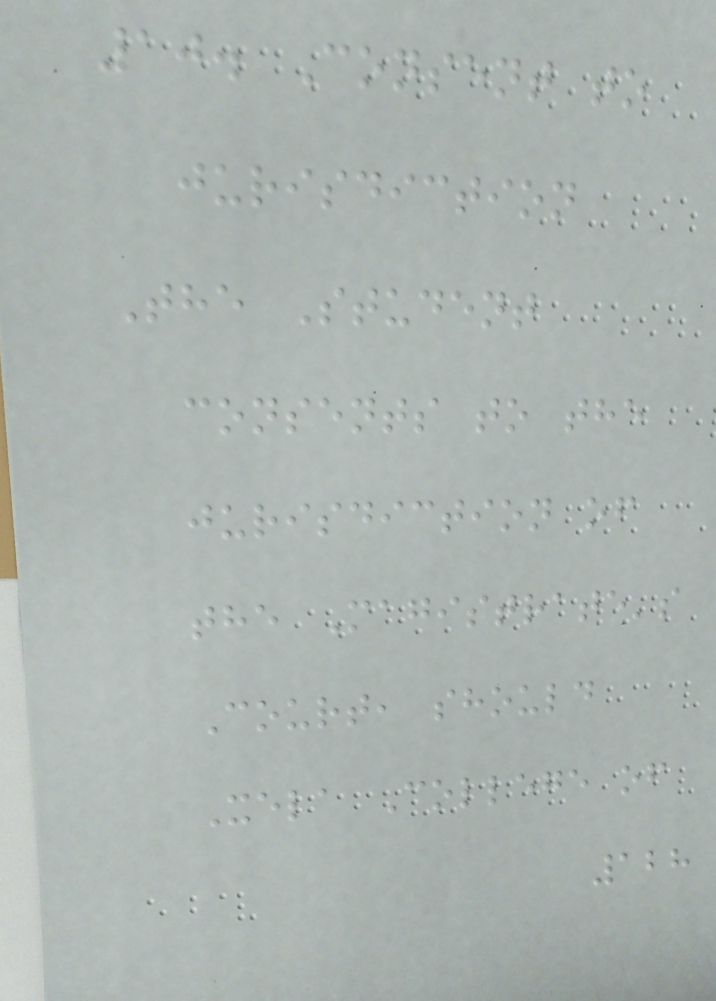10. Consent to
jurisdiction
The Student
consents to the
jurisdiction of
the Magistrate's
Court, should
Xela College of
128
